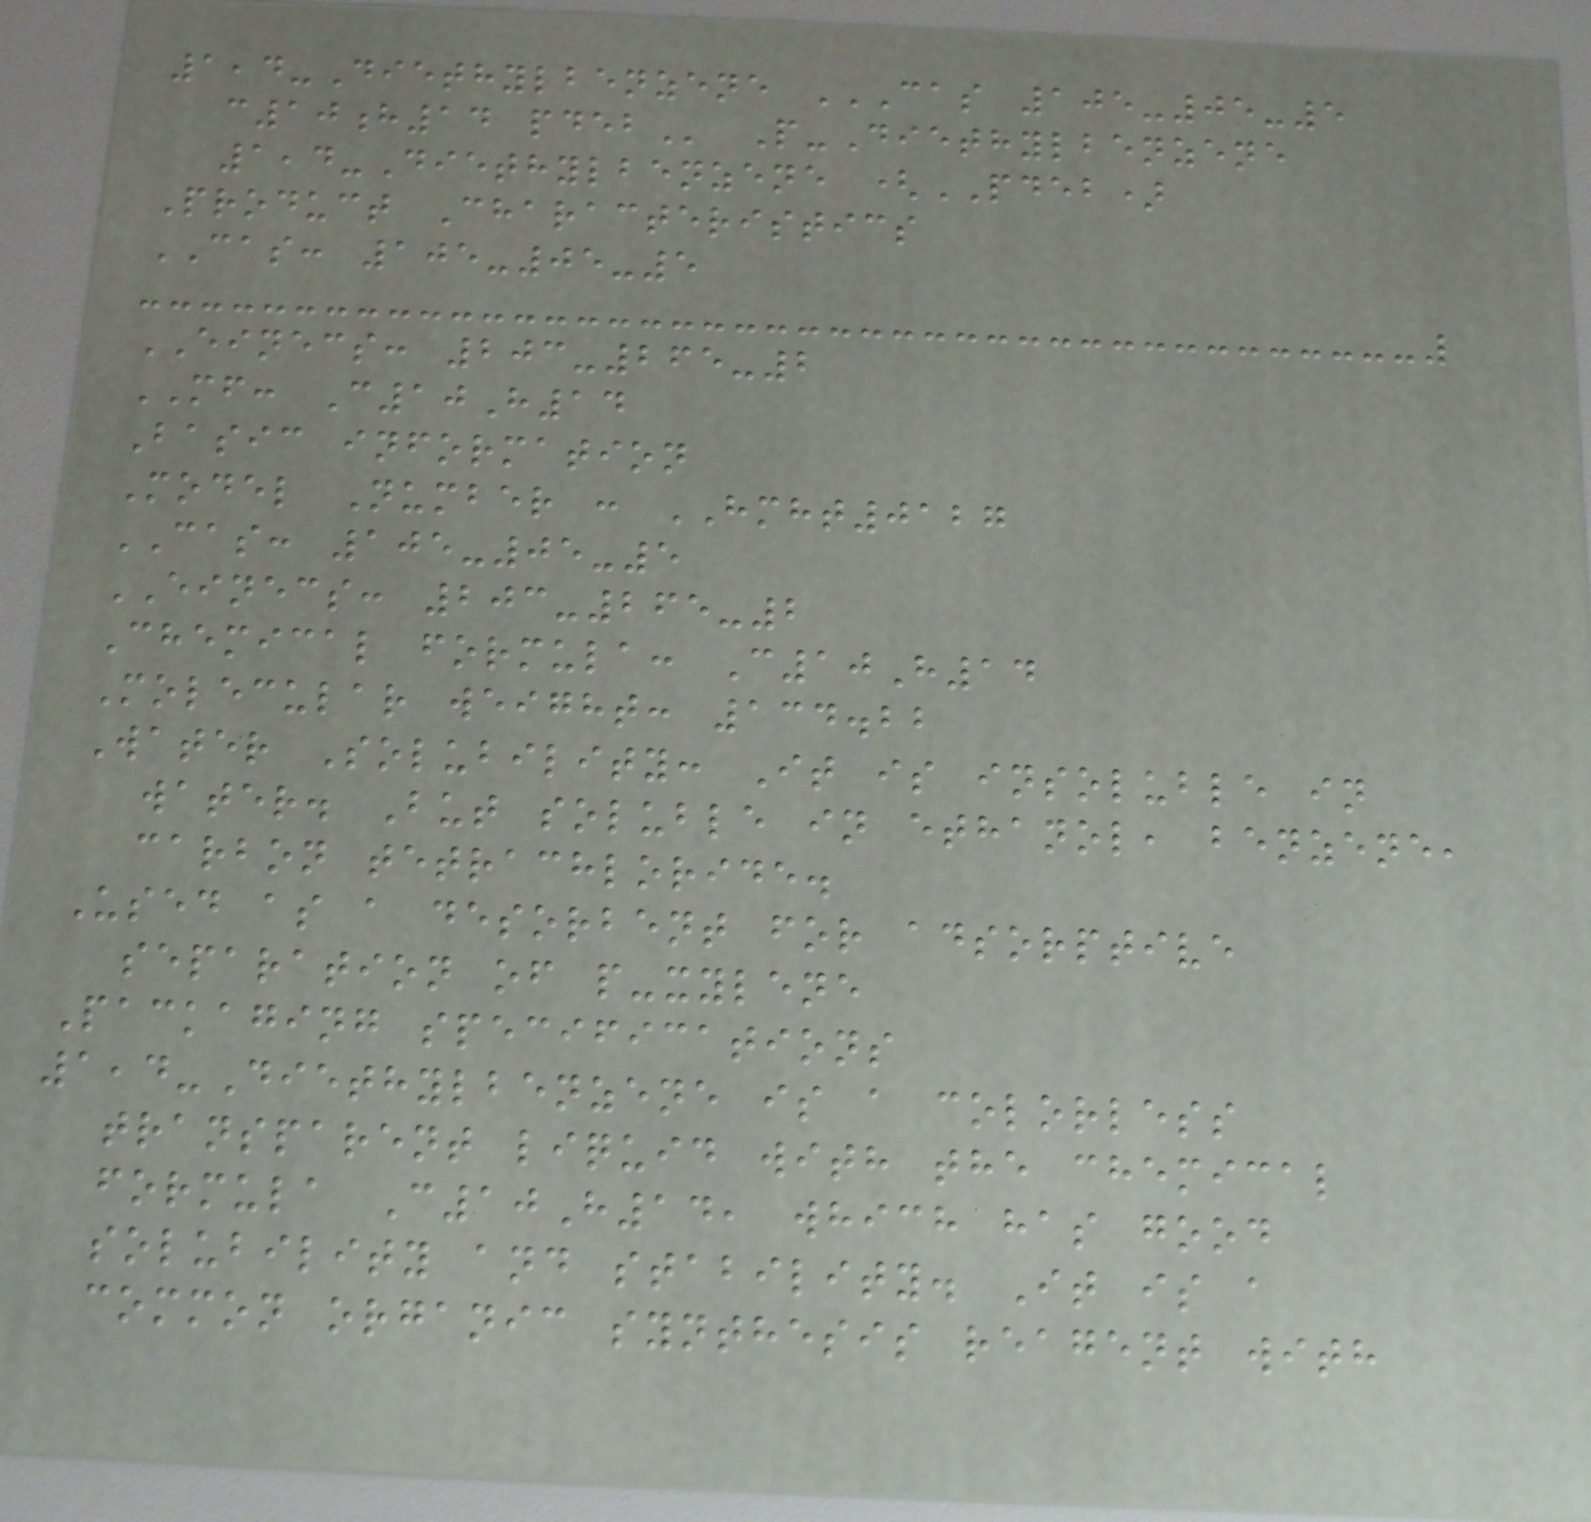1,4-Diethylbenzene CAS 105-05-5
C10H14 PDEB P-Diethylbenzene
1,4-Diethylbenzene (PDEB)
Product Characteristics
CAS: 105-05-5
EINECS: 203-265-2
MF: C10H14
Basic information
Model Number : HMHT0127
CAS: 105-05-5
EINECS: 203-265-2
Chemical formula: C10H14
Molecular weight: 134.22
Water Solubility: It is insoluble in
water. But soluble in ethanol, benzene,
carbon tetrachloride.
Used as a desorbent for adsorptive
separation of p-xylene
Packaging specifications
1,4-Diethylbenzene is a colorless
transparent liquid with the chemical
formula C10H14, which has good
solubility and stability. It is a
common organic synthesis reagent with
